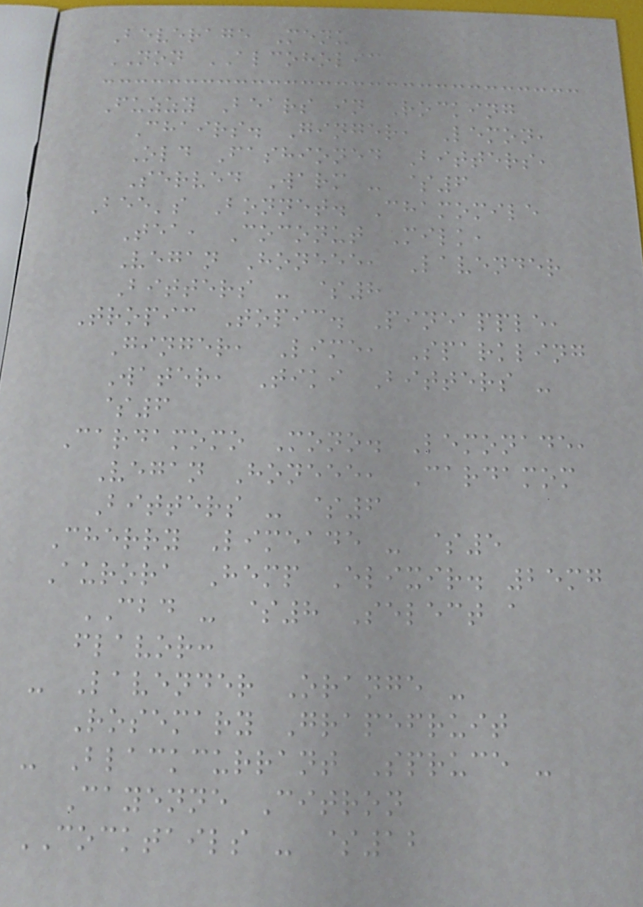Beverage Menu
NON ALCOHOLIC
Fuzzy Bears in Rocking
Chairs. Ginger, Lemon,
Old Fashioned Bitters,
Served Warm - $6
Bee's Bonnet. Chamomile
Tea, Coconut Milk,
Vegan Honeee, Lavender
Bitters - $8
Tropic Topic. Pineapple,
Ginger, Lime, Sparkling
Water, Tiki Bitters -
$6
Cardamomo Mono. Lemonade,
Vegan Honeee, Cardamom
Bitters - $6
Cherry Limeade - $5
Aurora Hemp Elixir. 25mg
CBD - $8 Select a
flavor:
- Lavender Orange -
Rosemary Grapefruit
- Blackcurrant Spruce -
Cayenne Citron
COCKTAILS - $12
